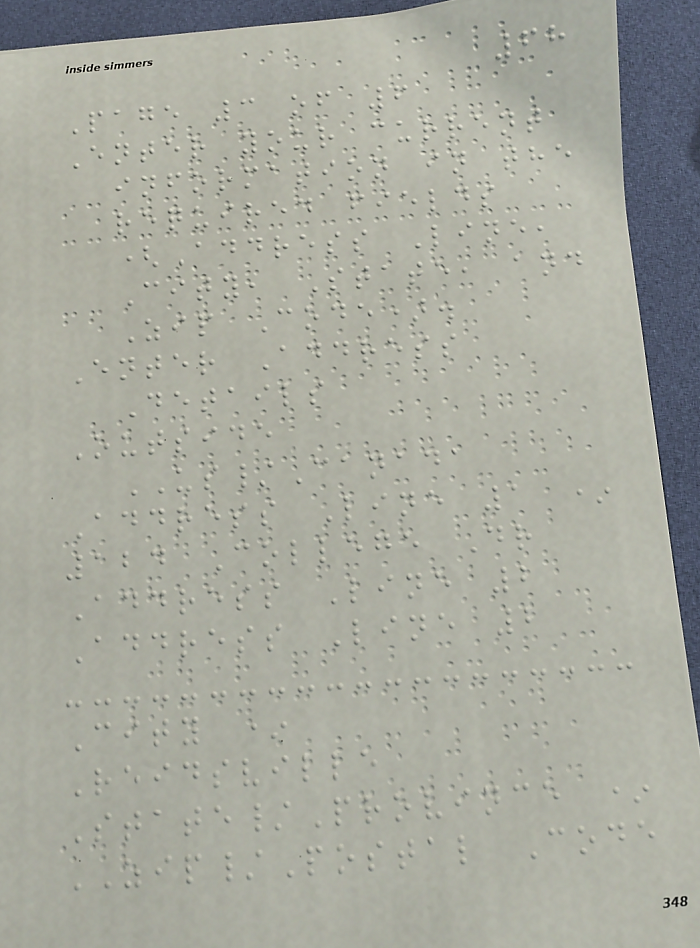68
Page 3 of 6
Enter your current
information in the
required fields
(Address Line,
City, State, and
Zip Code).
Enter Address
Details
Outside
US/Canada
Address Line 1 *
124 College Dr
Address Line 2
Address Line 2
City *
Reidsville
State/Province *
ZIP/Postal Code
